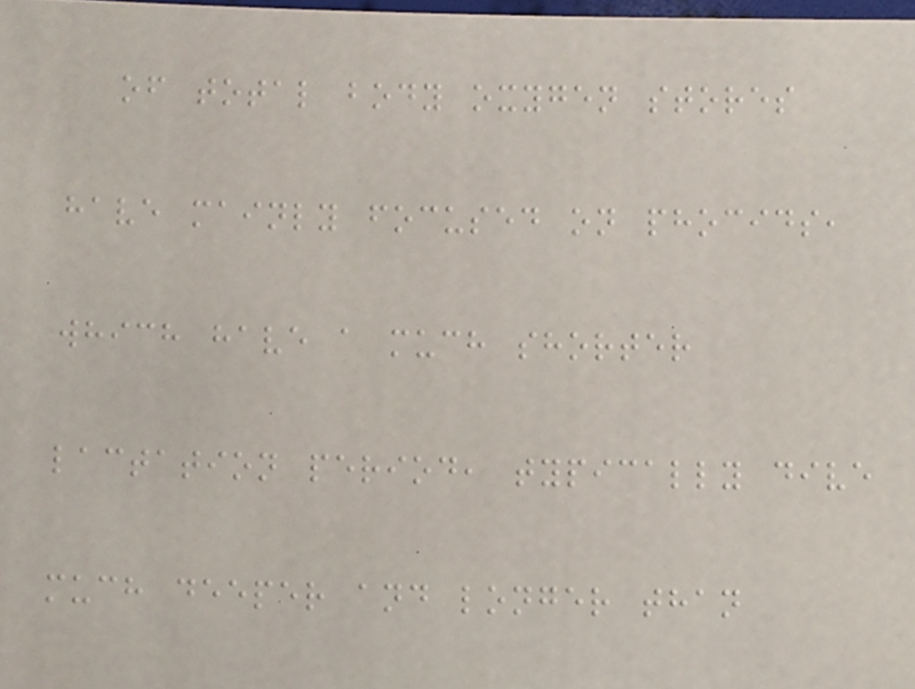of total body oxygen stores
have mainly focused on phocids,
which have a much shorter
lactation period, typically dive
much deeper and longer than
